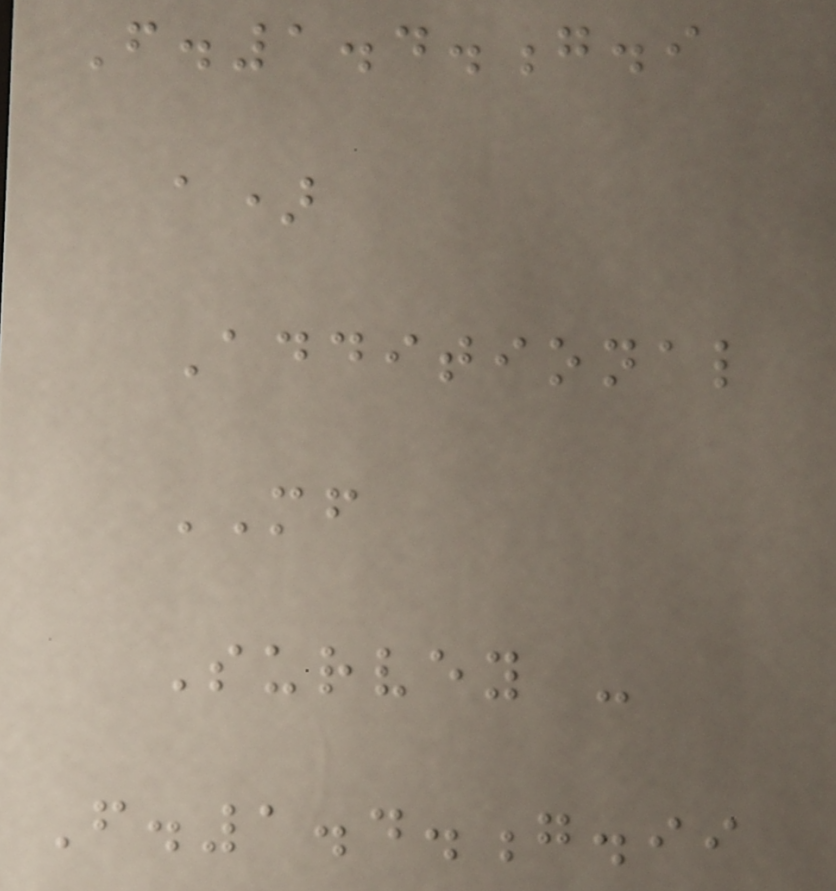F.1.4.g.i
a)
Additional
MF
Survey -
F.1.4.g.ii
